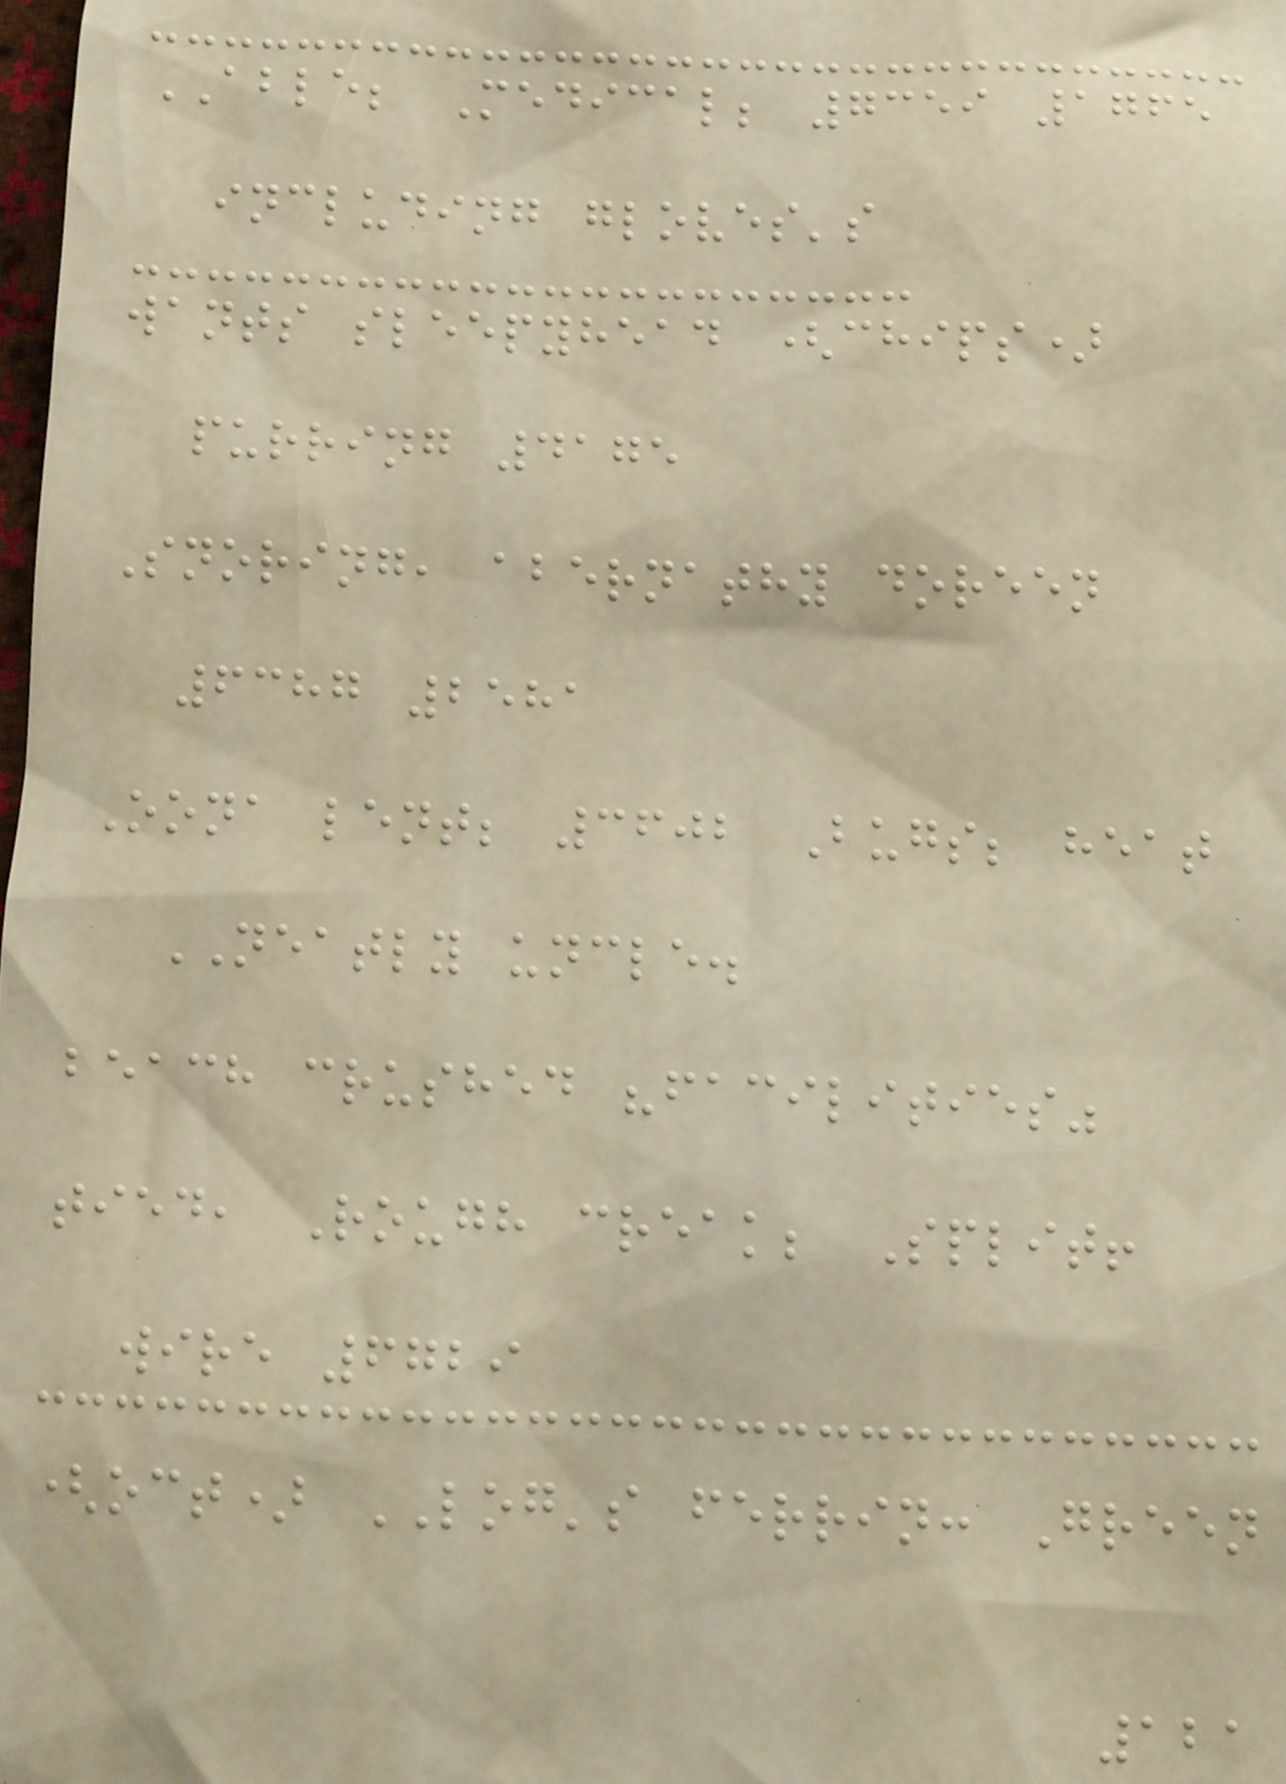ABLE; Medical; 7359 1765
including gloves's
wants sleepyhead (chips)
purring 4175
Snoring, abernathy doreen
6387 2581
Oona lent; 3602 Bugs; heat
NEATLY uncle.
beach crushed "facilities"
tied, Rough creak; Split!
wire 6729
(oct) LOG's ferrin: Green
121
